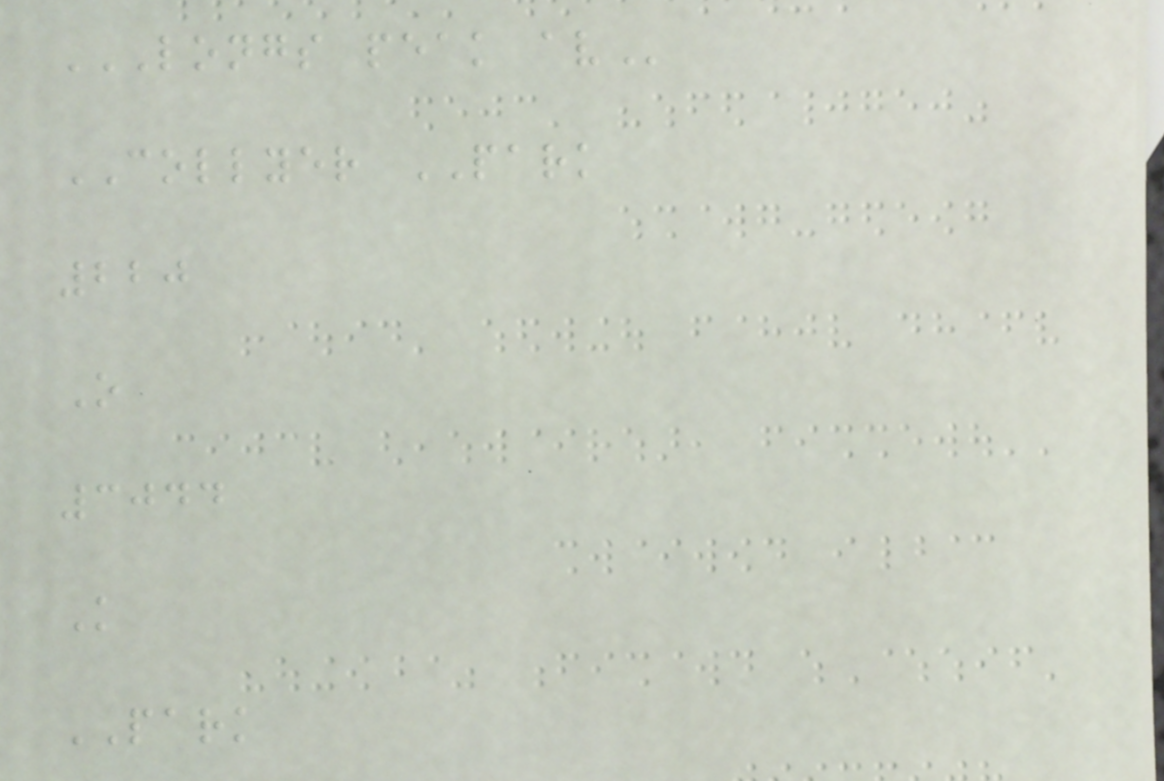LONGS PEAK AV
COLLYER PARK
220
O
3044
K
PARK
